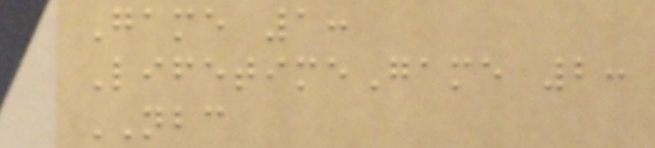Game 1:
LifetimeGame 2:
NBC
